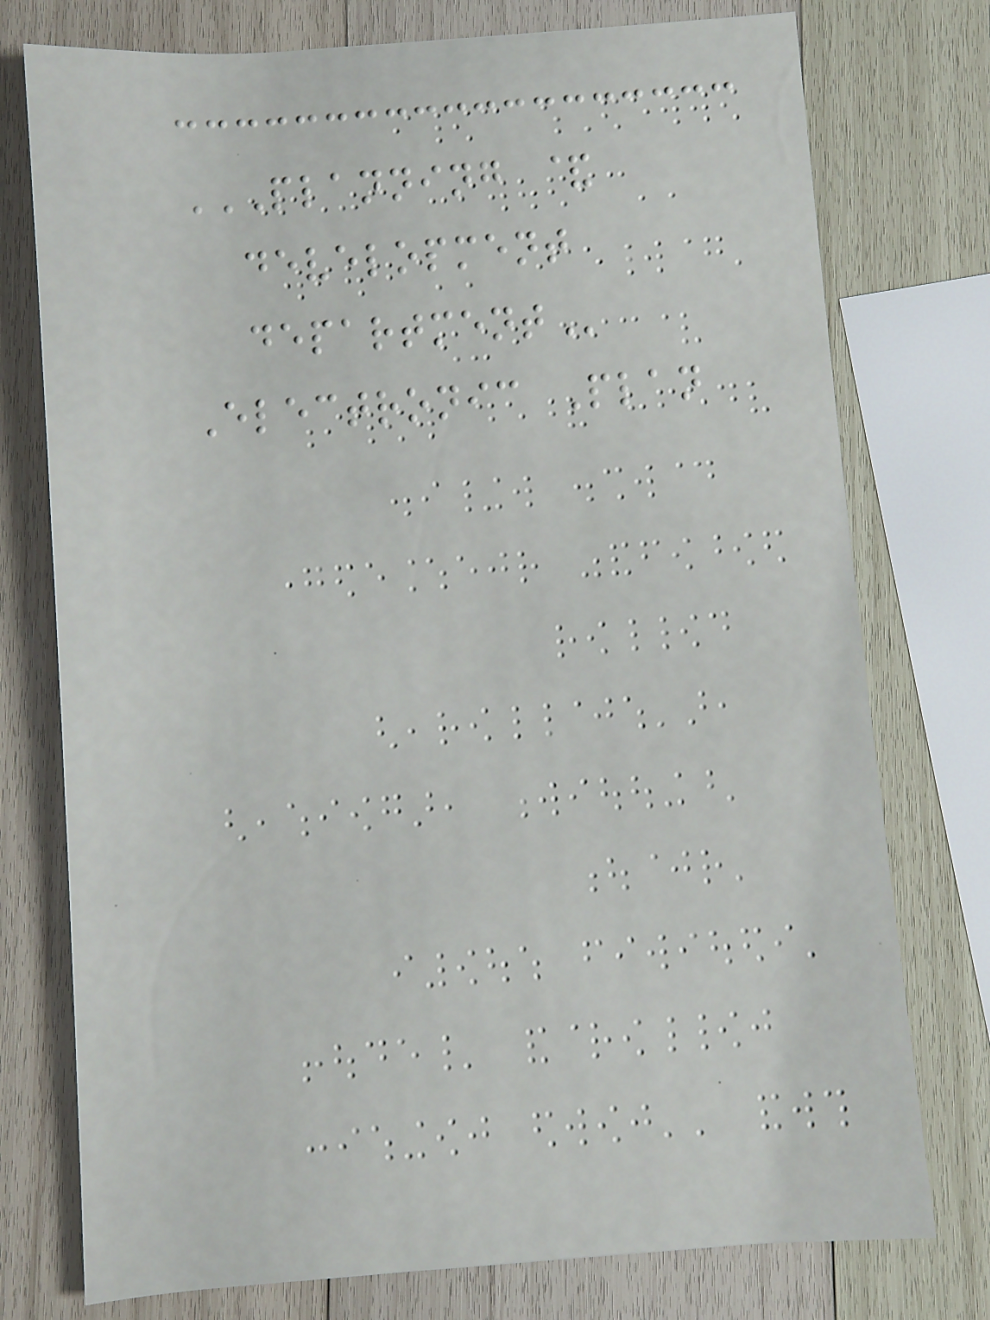PLANNING &
DEVELOPMENT
DEPARTMENT
Electronic Plan
